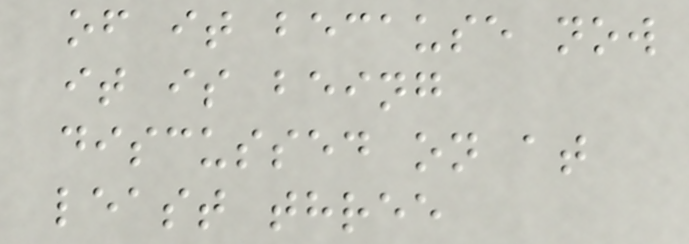of it because now
it is being
discussed on at
least three
